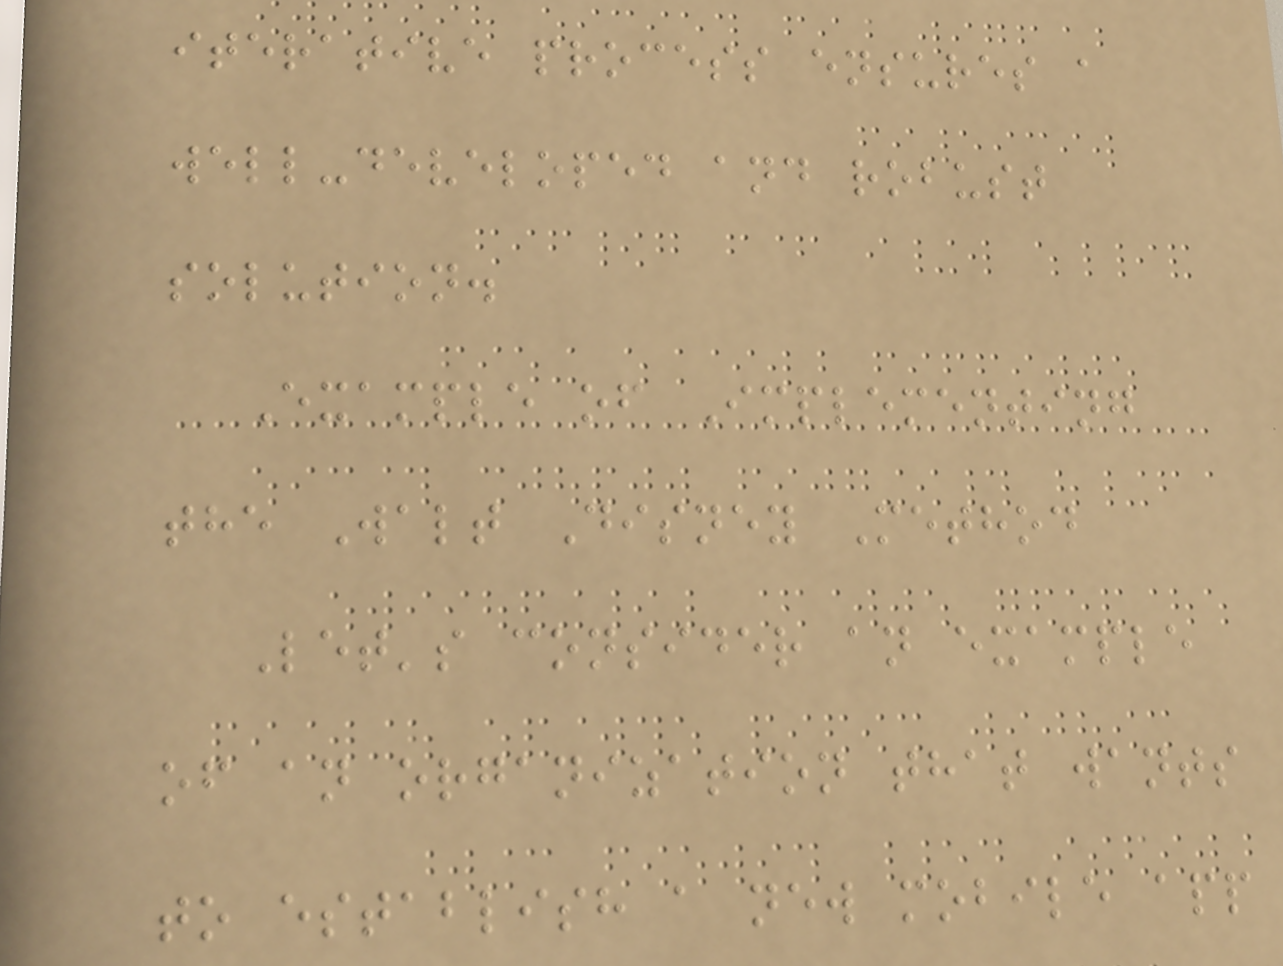iterative process ensures a
well-developed and robust
solution.
Example of Implementing
the Walt Disney Method
Let's consider an example
of an organization that wants
to establish a new mobile app
